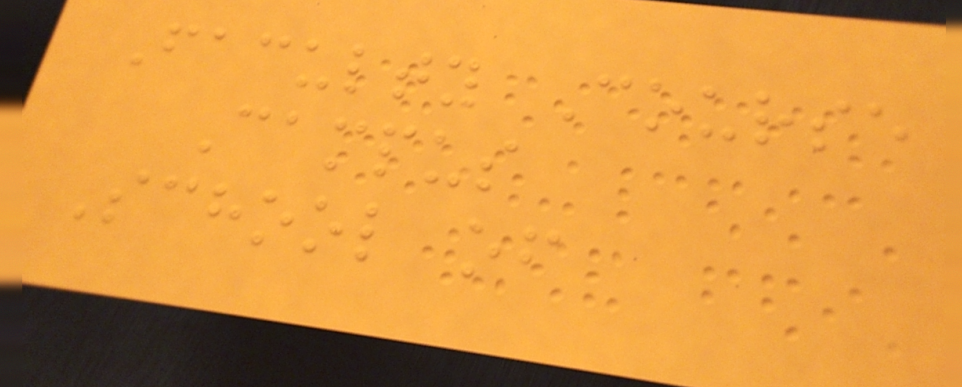Faculty Course
Campus
School of
